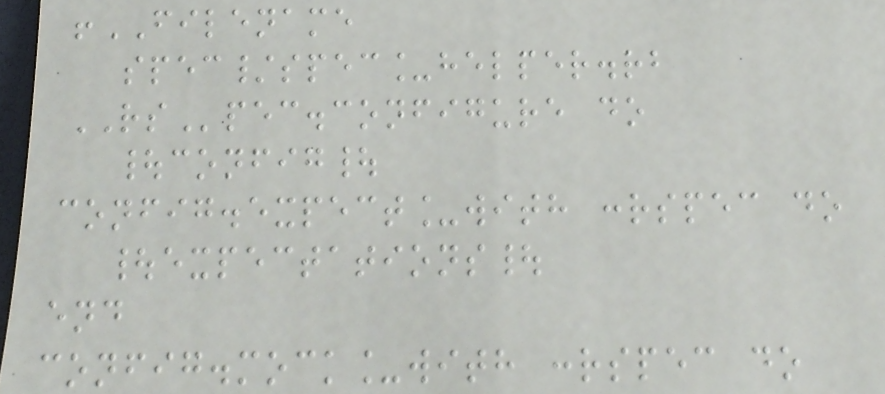!FILENAME
spec/spec_helper.rb
RSpec.configure do
|config|
config.expect_with :rspec do
|expectations|
end
config.mock_with :rspec do
